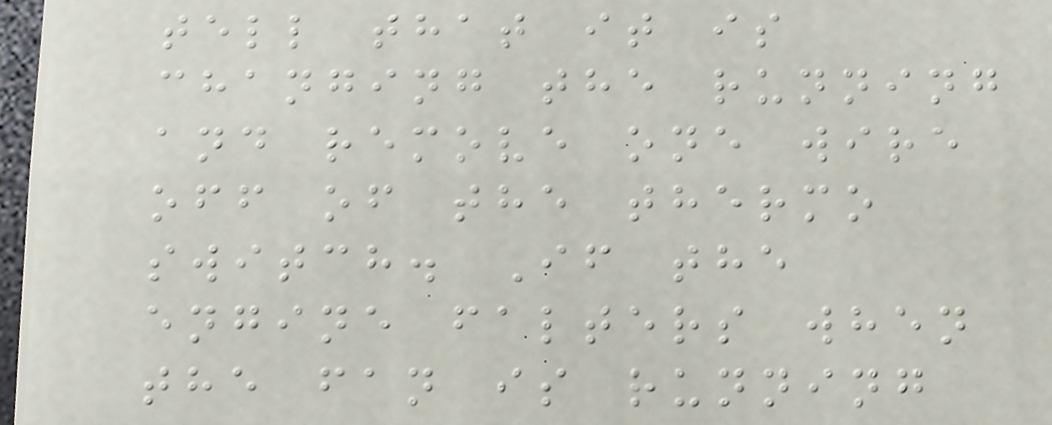tell that it is
changing the running
and remove one wire
off of the thermo
switch. If the
engine falters when
the fan is running
